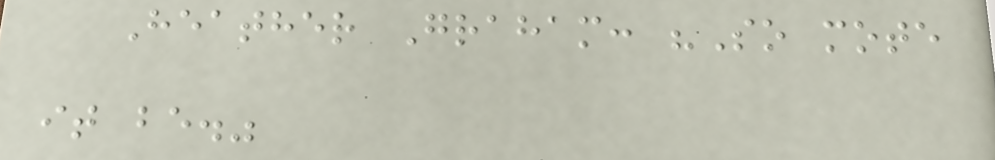Heather Graham: "So mote
it be."
